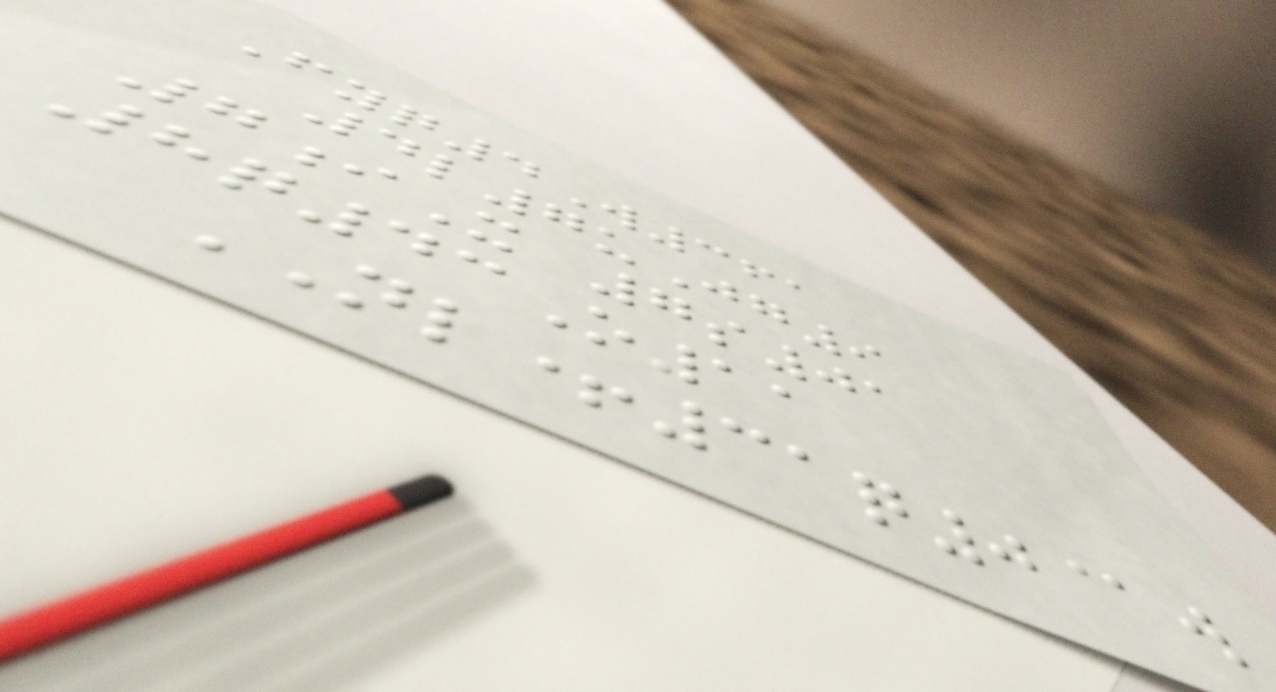Fyq4W361
4l7uJg9
7iX 7s01
8q43O11
NL+31q0@w
